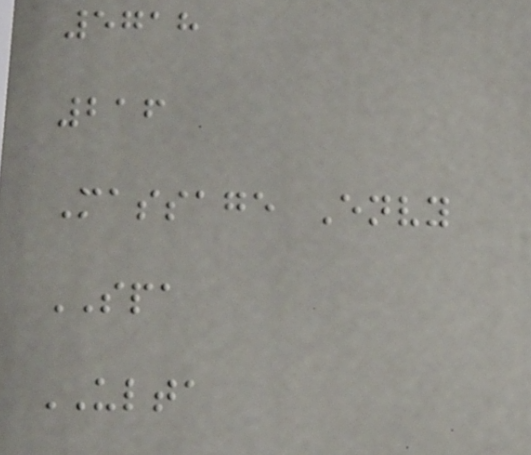5718
216
Massage Envy
SPA
ULTA
